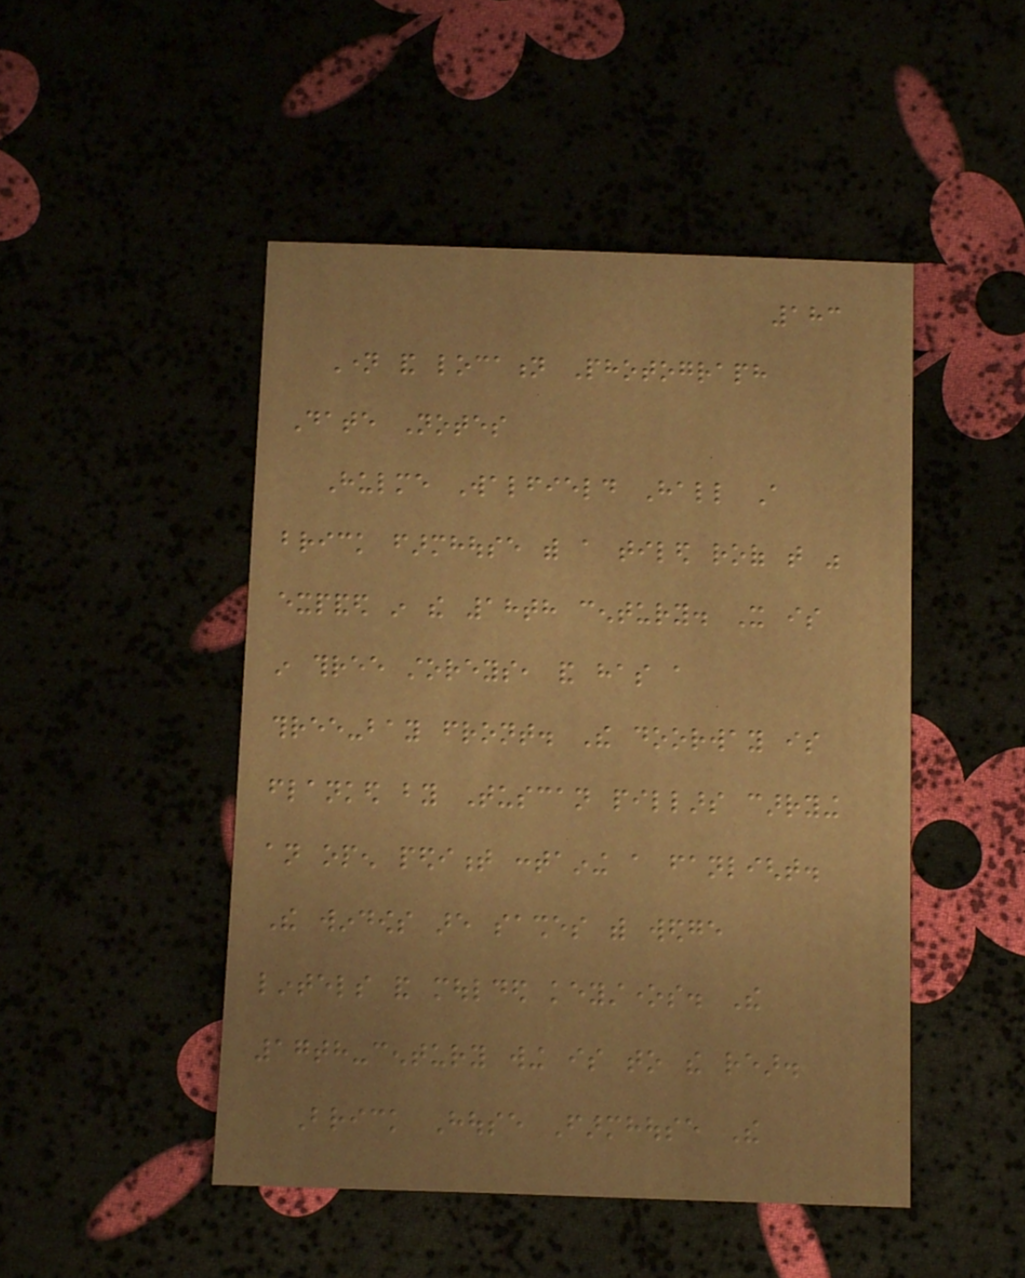183
Name and location Photograph
Date Notes
Hulme Walfield Hall A
brick farmhouse with a tiled roof that was
expanded in the 18th century. It is
in three storeys, and has a
three-bay front. The doorway is
flanked by Tuscan pillars carrying
an open pediment containing a fanlight.
The windows are sashes with wedge
lintels and moulded keystones. The
17th-century wing is to the rear.
Brick House Farmhouse The
